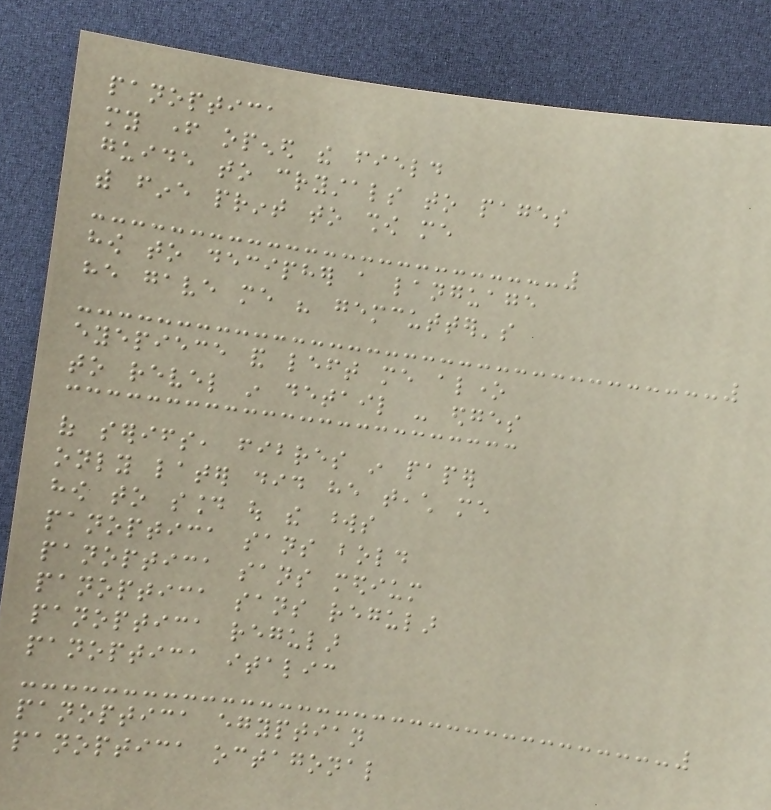panoptica
my father opened the field
guide to crystals to pages
with fine print to show me
how to decipher a language
he gave me his gemcutter's
eyepiece and left me alone
to revel in detail - edges
of serifs, fibres in paper
only later did he teach me
how to sound out the words
panoptica sans bold
panoptica sans medium
panoptica sans regular
panoptica regular
panoptica italic
panoptica egyptian
panoptica octagonal
